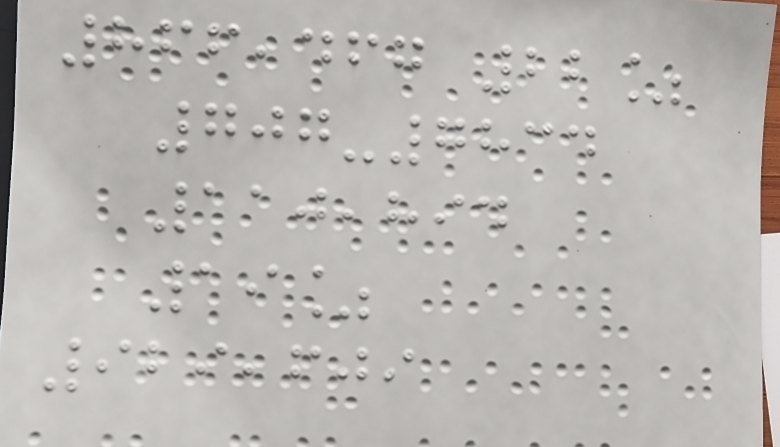866,467 22%
707-7834
110,894
19%
929,609
